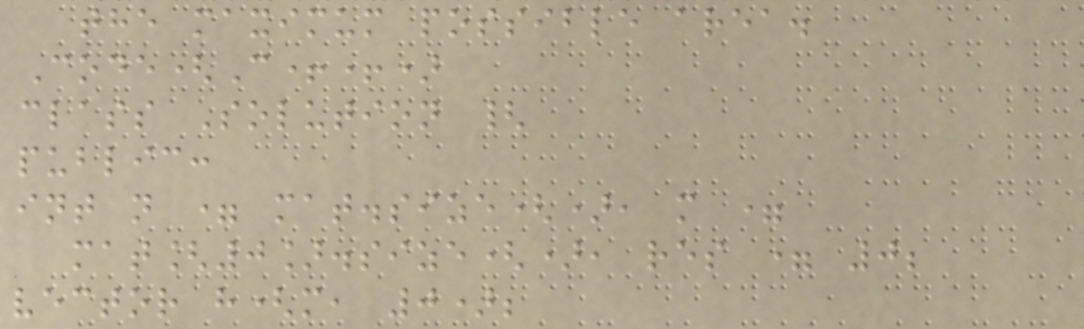the maximum possible area.
Code(C++)
class Solution {
public:
int n = mat.size(), m =
mat[0].size(), res = 0;
vector h(m, 0);
